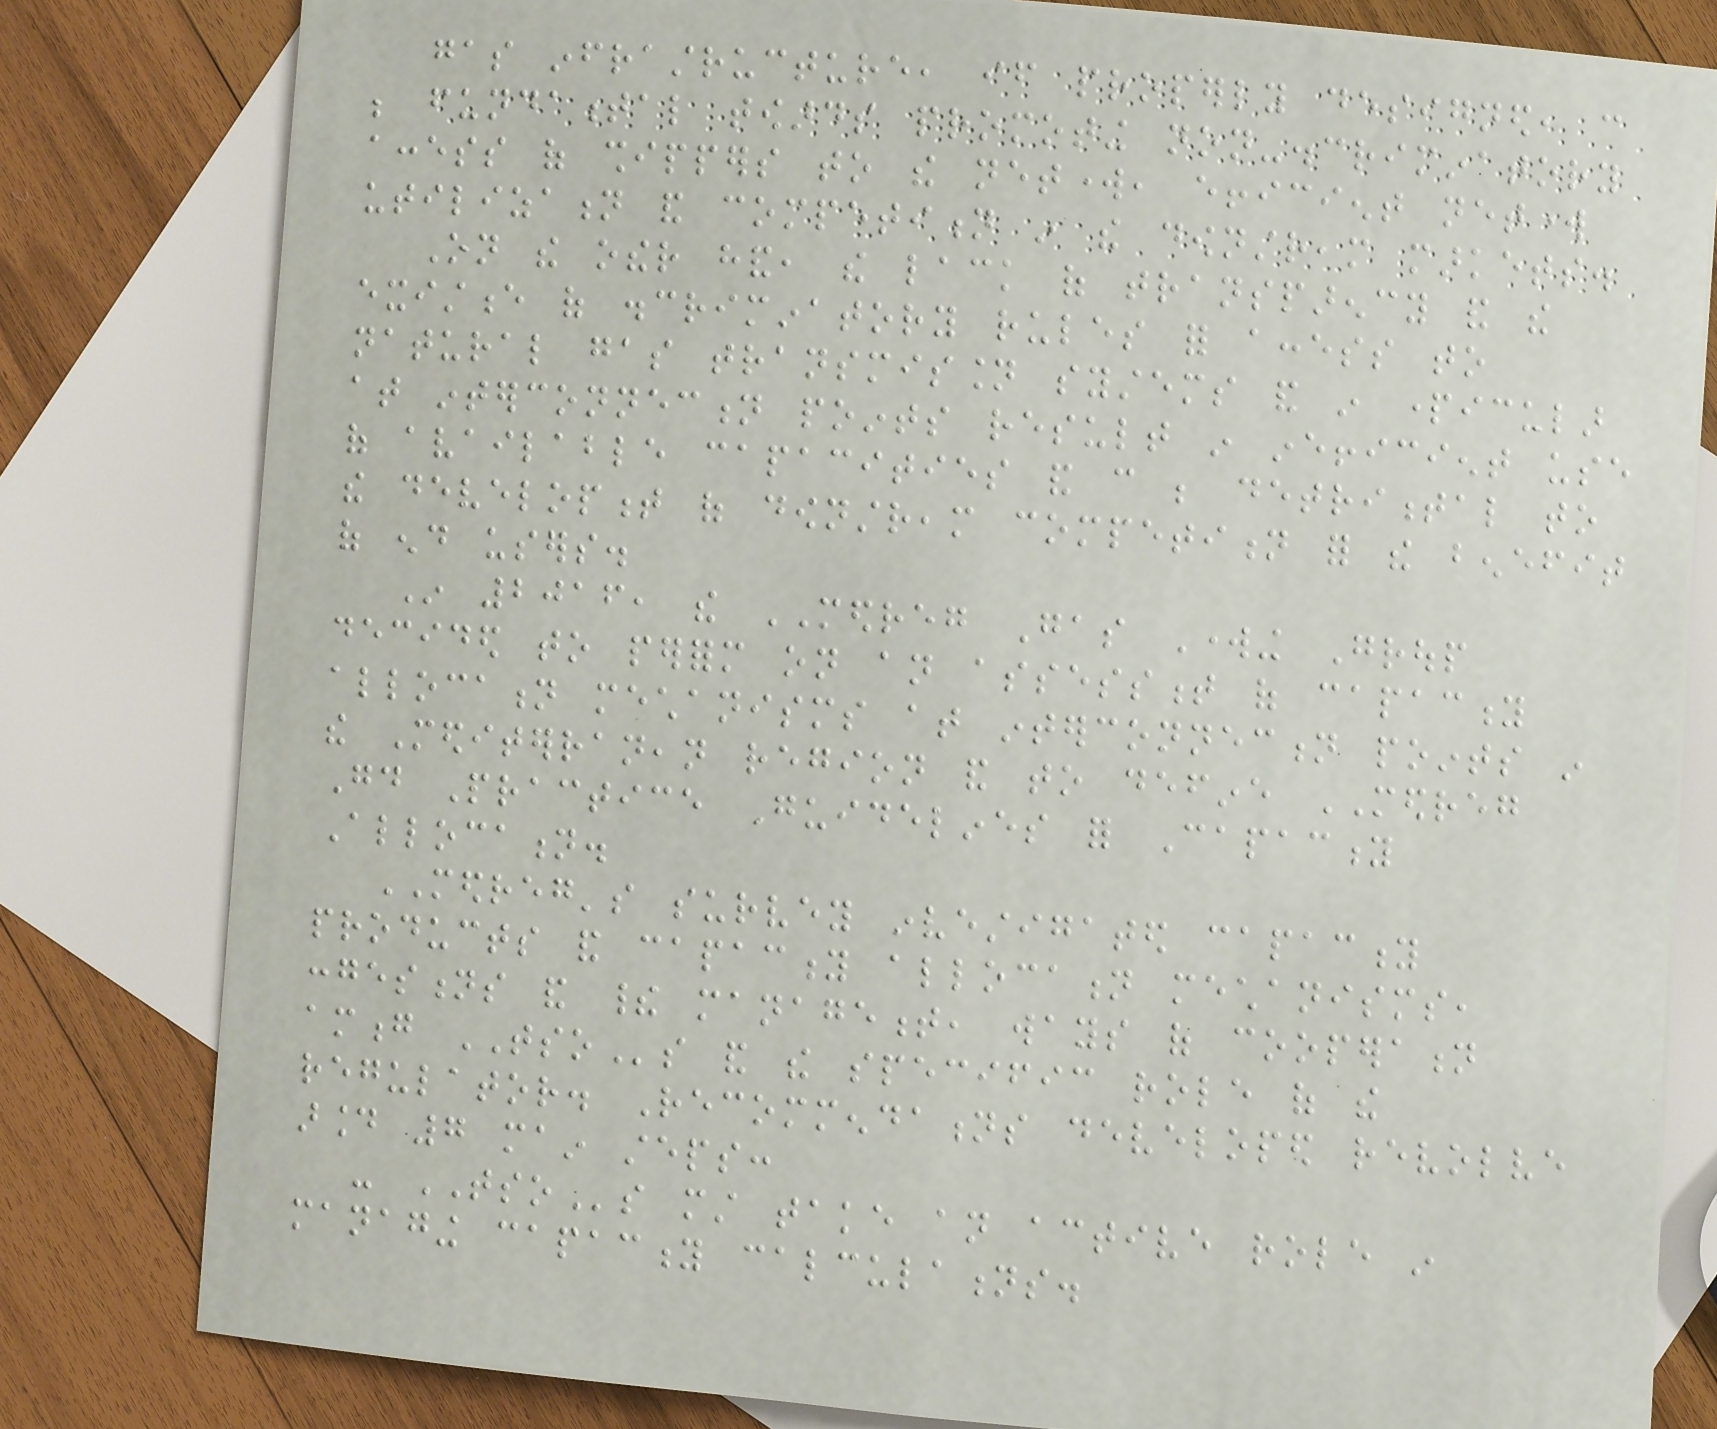gas infrastructure, if properly designed, can
be fundamental towards promoting non-discriminatory
access of shippers to the network, efficient network
utilization and competition in the downstream markets.
On the other hand, the lack of transparency and the
existence of discriminatory rules for access to
natural gas transmission systems and in particular
at interconnection points result in inefficient use
of available capacities and can be detrimental to
the development of downstream competition for the benefit
of end users.
In 2016, the MEDREG Gas Working Group
decided to perform on an assessment of capacity
allocation mechanisms at interconnection points in
the Mediterranean region and to define MEDREG
Good Practice Guidelines for Capacity
Allocation.
MEDREG's survey investigated capacity
products and capacity allocation mechanisms,
congestions and their management, ways of cooperation
among TSOs and the specific role of the
regulator. Recommendations developed revolve
around 7 main steps:
- TSOs must take an active role in
managing capacity calculations.
